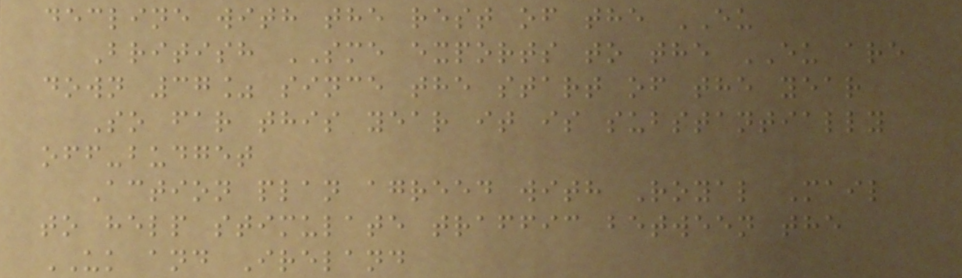decline with the rest of the EU
British SME exports to the EU are
down 37% since the start of the year
So far this year it is substantially
off-budget
Action plan agreed with Royal Mail
to help stimulate traffic between the
UK and Ireland
